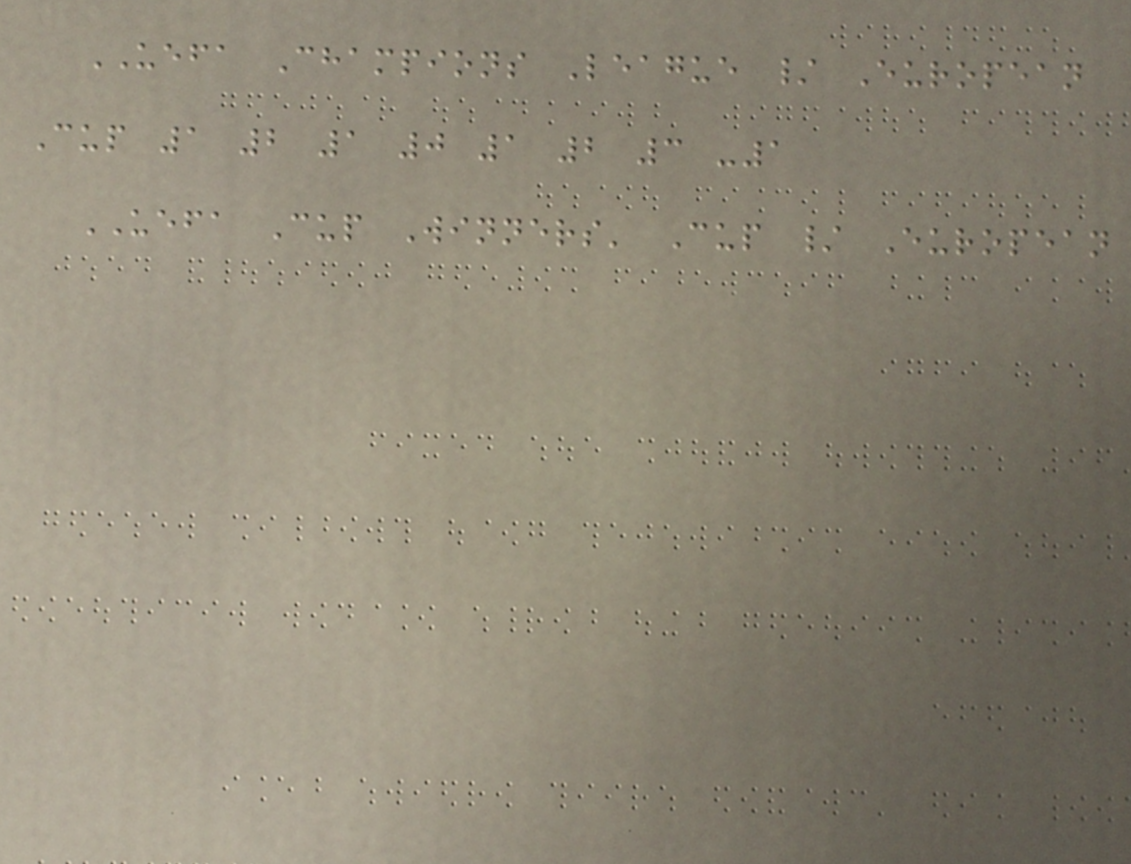UEFA Champions League / European
Cup 1 2 1 0 1 2 3 -1
UEFA Cup Winners' Cup / European
